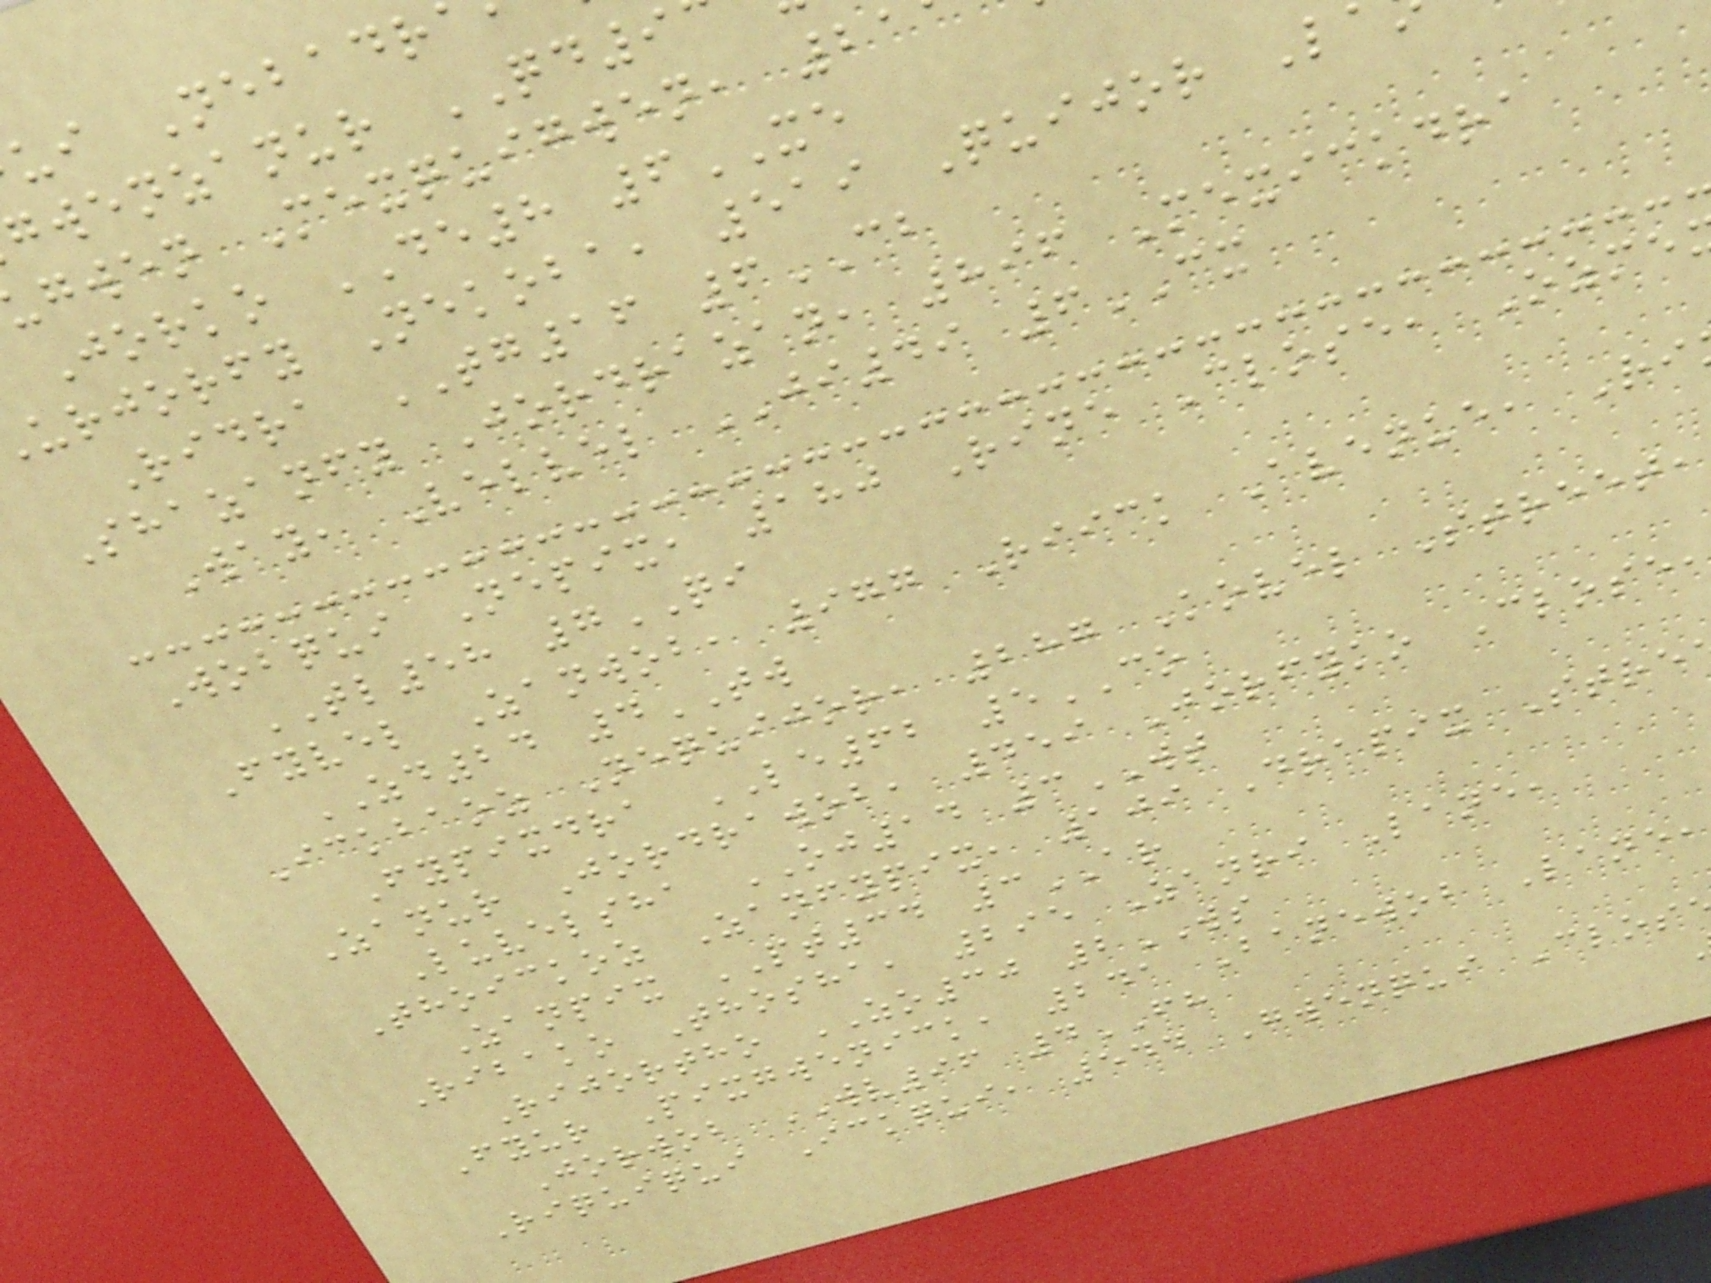ui Nebadr
gwenzanur QD9
gwen Mexquigwen, 21
Jorko DE8 6XE
urjorfy Nekoba, 519 Quijor L
Ridra TG16 6CB
Shazanfy Jordrazan, 896 Mexickdra
Way, Velvel JI49 6CX
Wobqui Nepix, 180 Rine Close, Ozme
TL58 7QI
Fyvel Zanwob, 977 Riick Avenue, Ri
ZD24 4TW
Ickbaoz Nequijor, 287 Kovel Street,
Fypixdra LE62 5CO
Zanur Jordrawob, 459 Jorfyko Close,
Luvelsha OJ14 3WT
Thoickoz Zanfypix, 109 Drapix Stre
Zanpix PT34 3AR
Ribako Thosha, 295 Zanri Lane,
Rijortho ZO30 2WS
Fyur Pixgwenick, 241 Banewob Lane,
Jorwob WV96 4FH
Riquiqui Ickqui, 544 Gwenqui Clos
